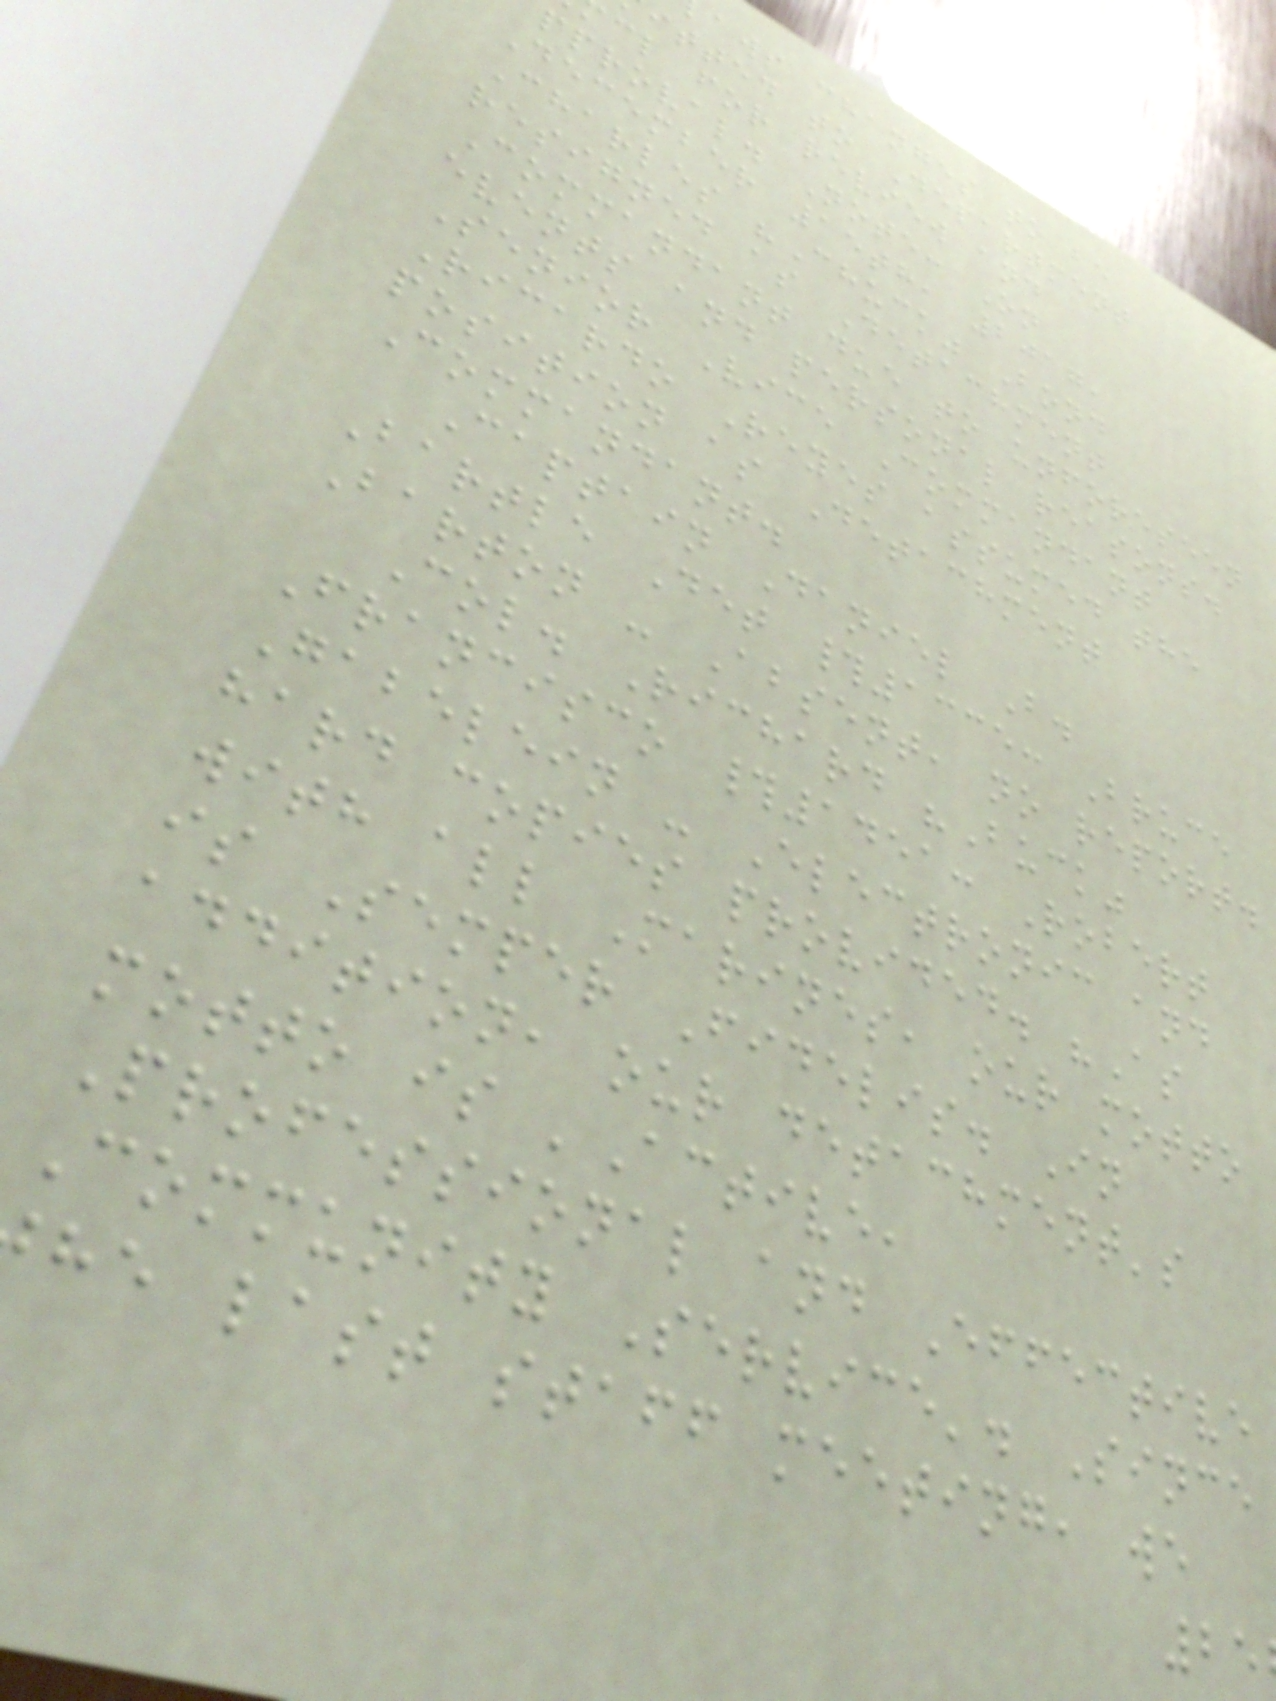aws changes to be
itted to Department
cl for review and
pproval. Note: On
December 15th, 2017,
Charles "Chuck" Bond
resigned as Detachment
Commandant due to unforeseen
events and personal reasons.
Senior Vice Commandant
Ricardo Reyes assumed the
position as Detachment
Commandant.
Captain Daniel B.
Bartle Det #1335: Bruce
Barton - Absent, no report.
Col. Richard "Buck"
Francisco #1451: Robert
Gabelein - Electronic and
hard copies provided. "As
with all Marines, our motto
is Semper Fidelis. In
addition, our detachment's
motto is 'Active,
Professional and Effective
Community Service'. Since
he last staff meeting, we
